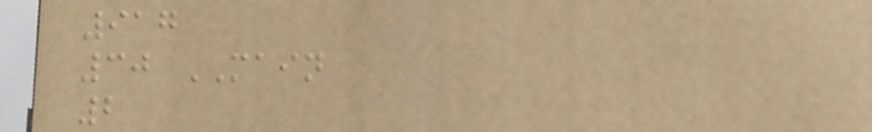917
30 MAIN
2
